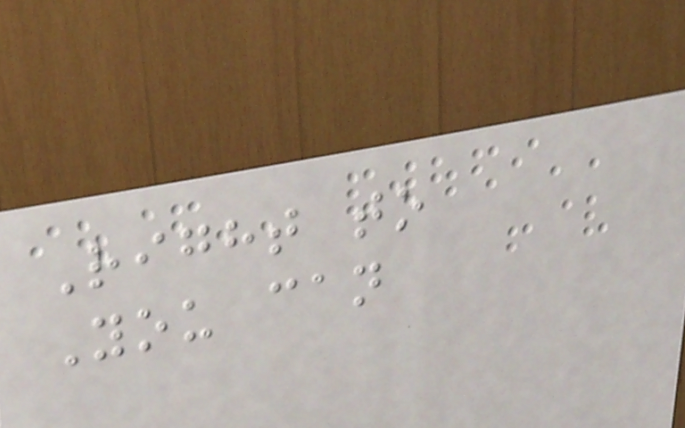Right to
You can
